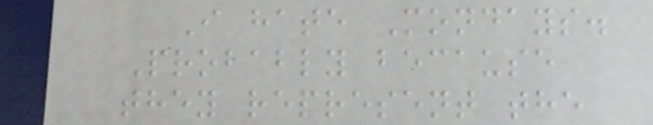I hate Mondays.
Probably because
they represent the
